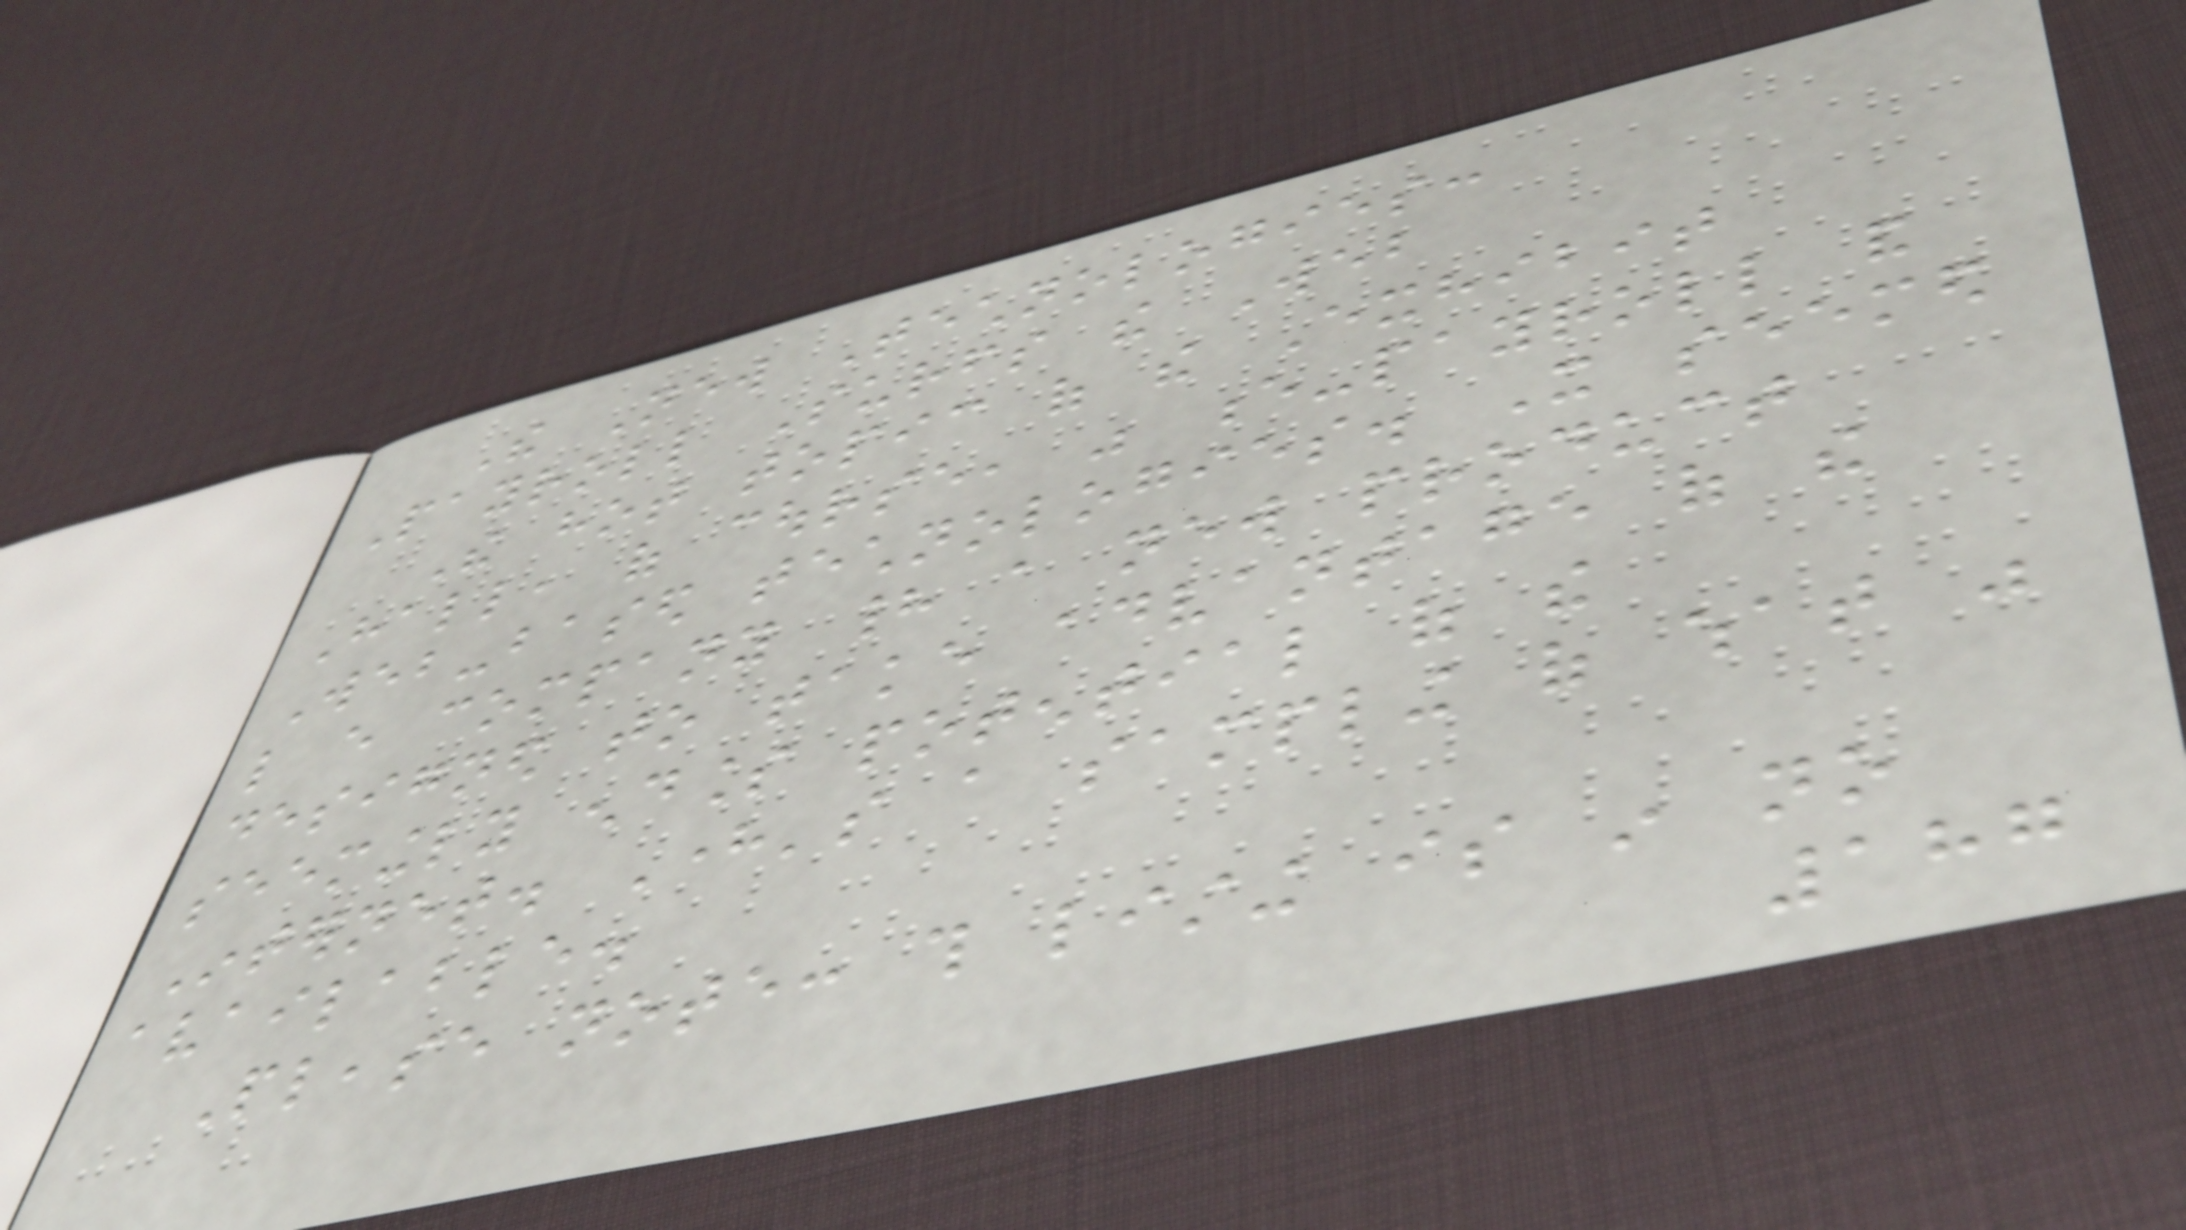The New Technologies:
Payroll Surfs the Web
The hot topic of the Exhibit
Hall, of course, was e-payroll and
Web-based technologies. It seemed
like every company had a new product
designed to take advantage of the
seemingly endless potential of the
Internet. Here's a sampling of what was
available.
Please note: this listing is in no
187
